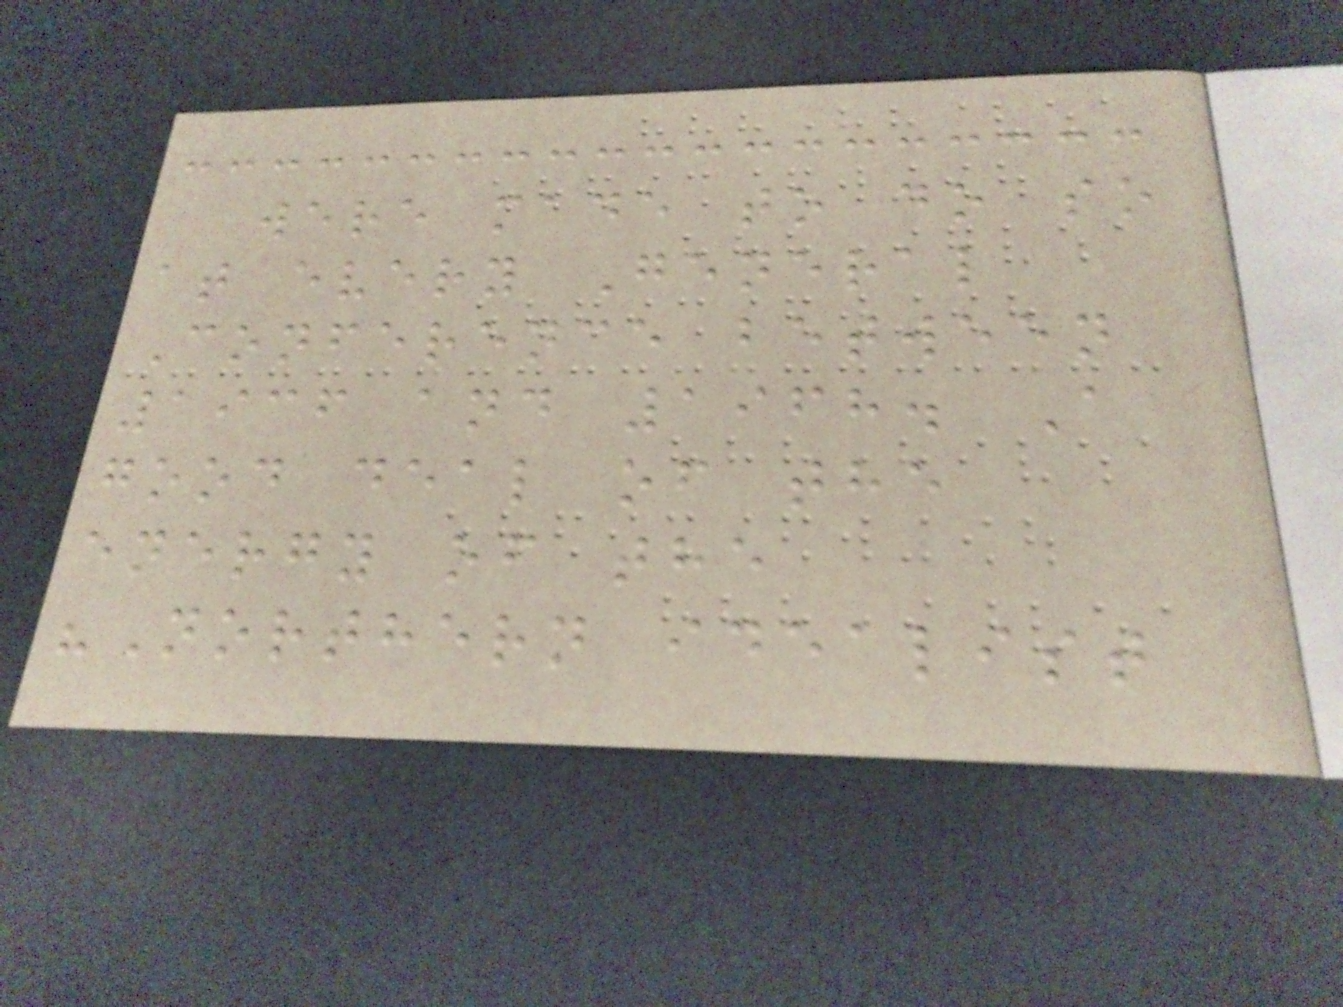were made to do so
at every General
Conference between
1936 and 1968. A
good deal of the
energy of the
"Northern idealist
